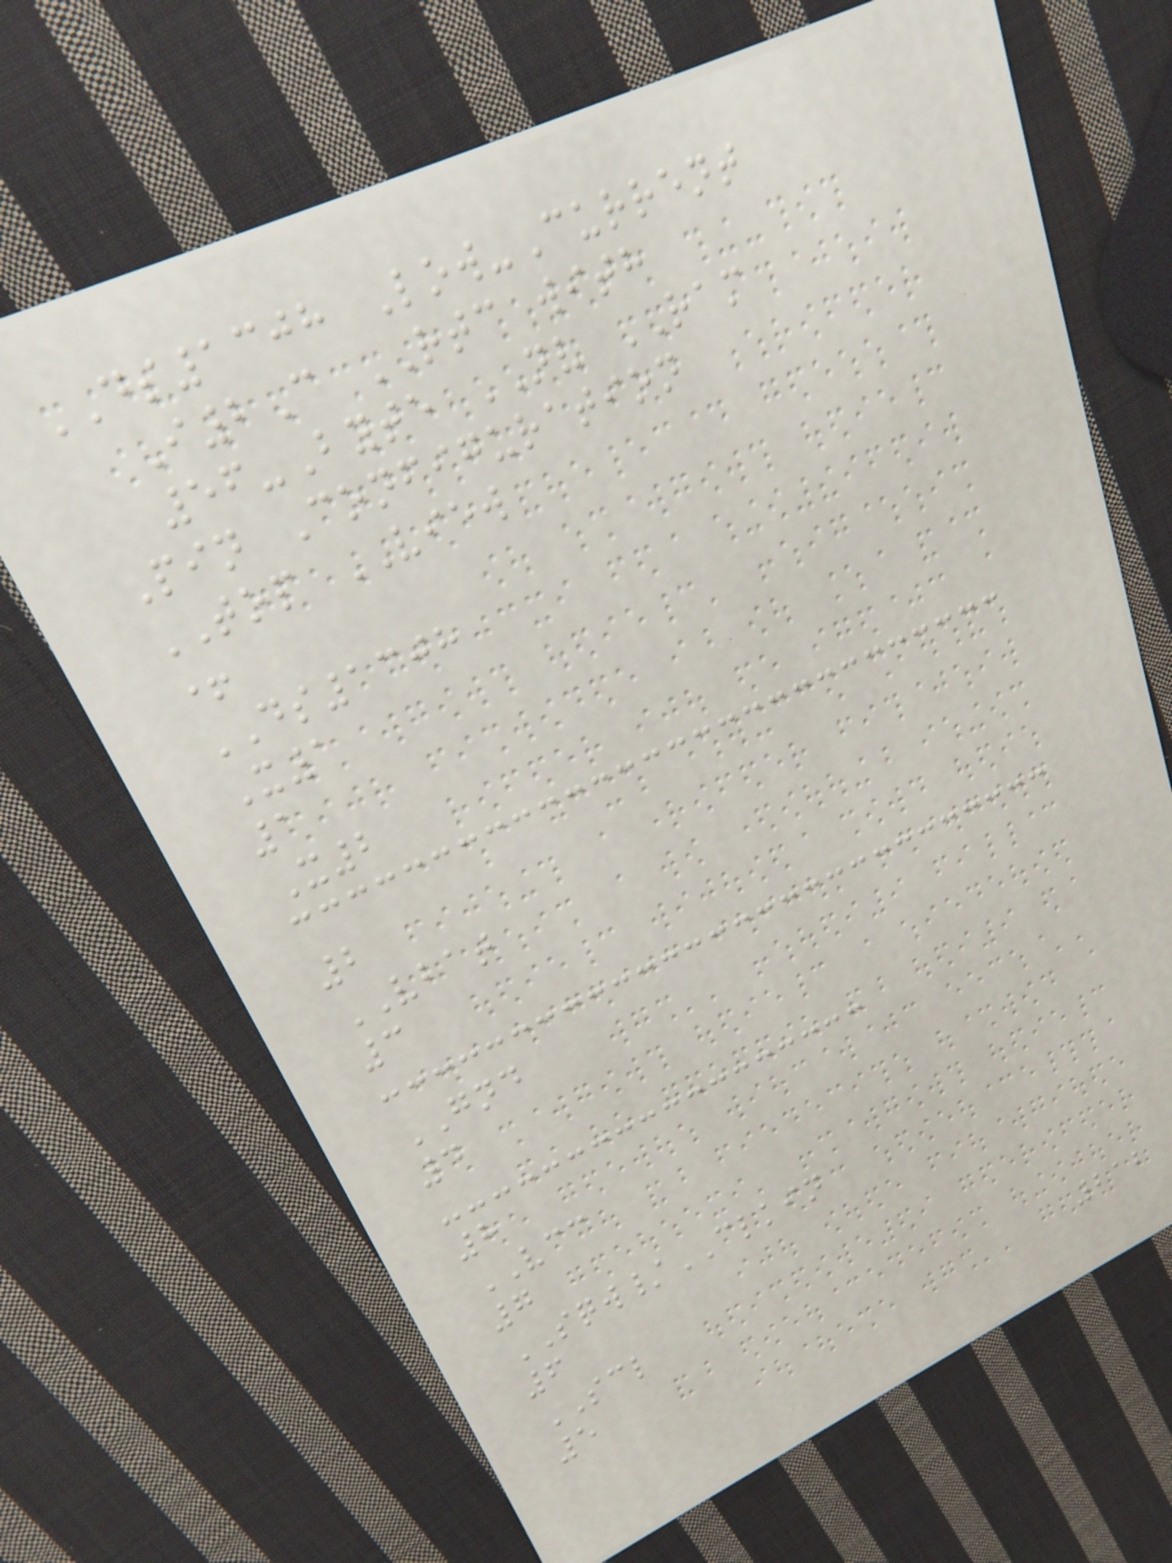DS1308 Low-Current
I2C RTC with
56-Byte NV RAM
Pin Configuration
TOP VIEW
+
DS1308
X1
1
X2
2
VBAT
3
GND
4
8
VCC
7
SQW/CLKIN
6
SCL
5
212
